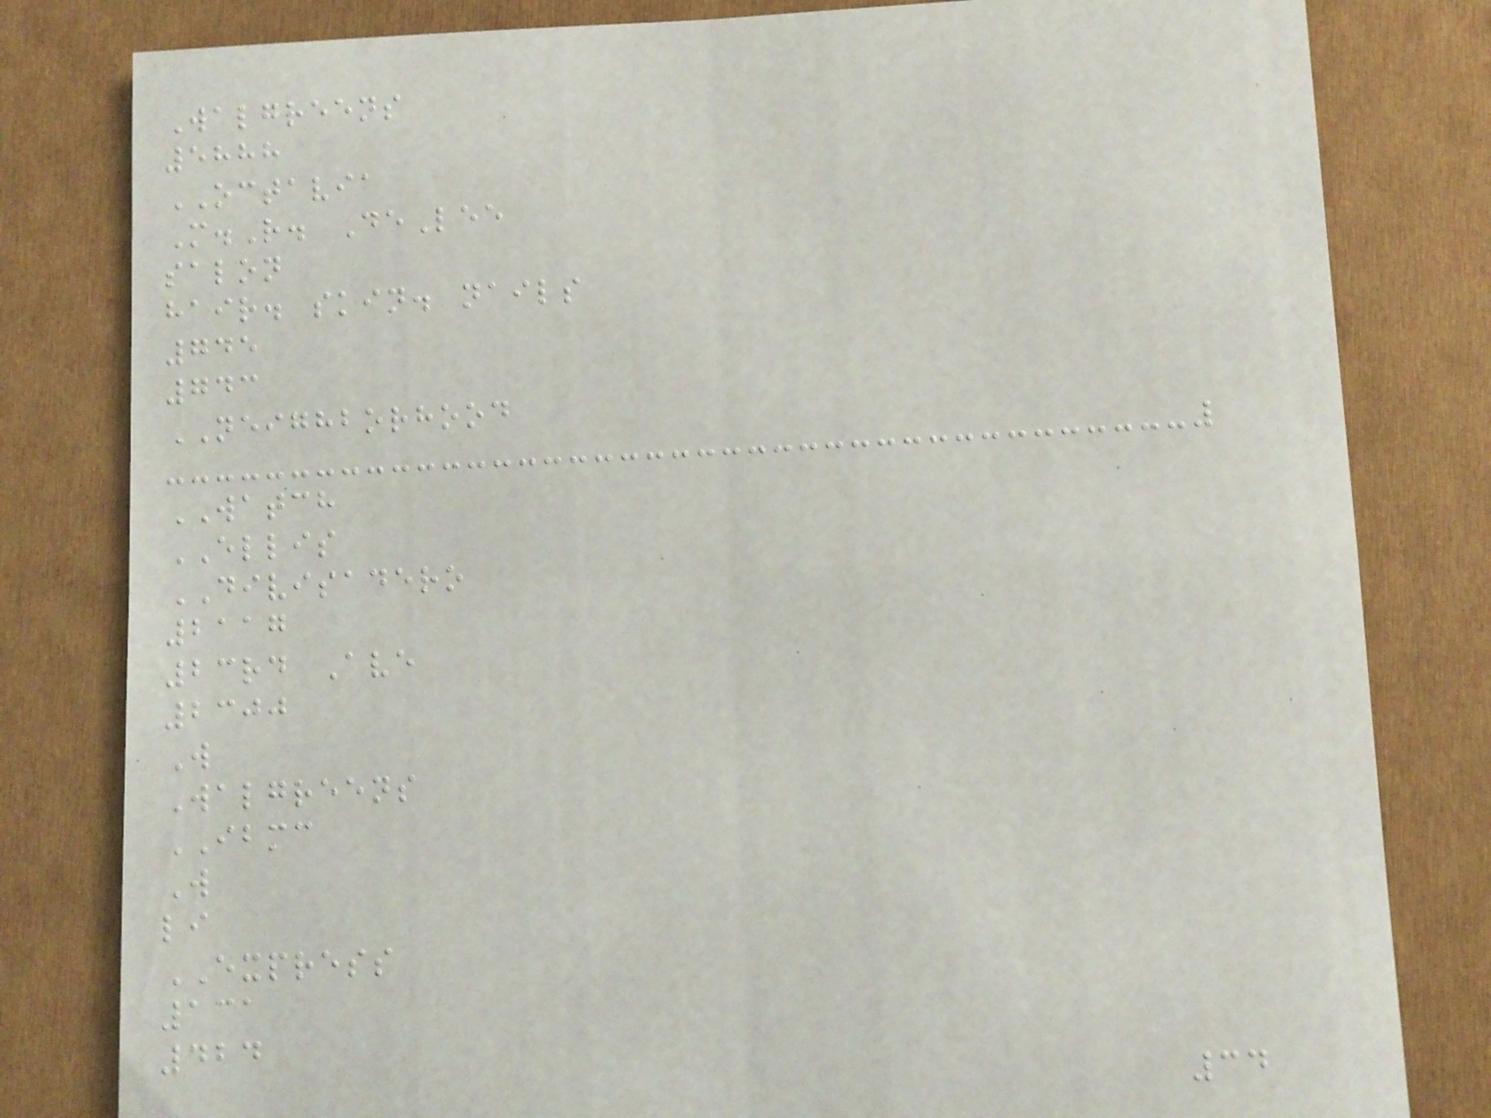Walgreens
5888
OCTAVIA
M.R. DeLee
salon
hair. skin. nails
745
743
NEIGHBORHOOD
WATCH
ELLIS
DIVISADERO
2117
23rd Ave
2300
W
Walgreens
IBMC
W
li
EXPRESS
131
424
34
